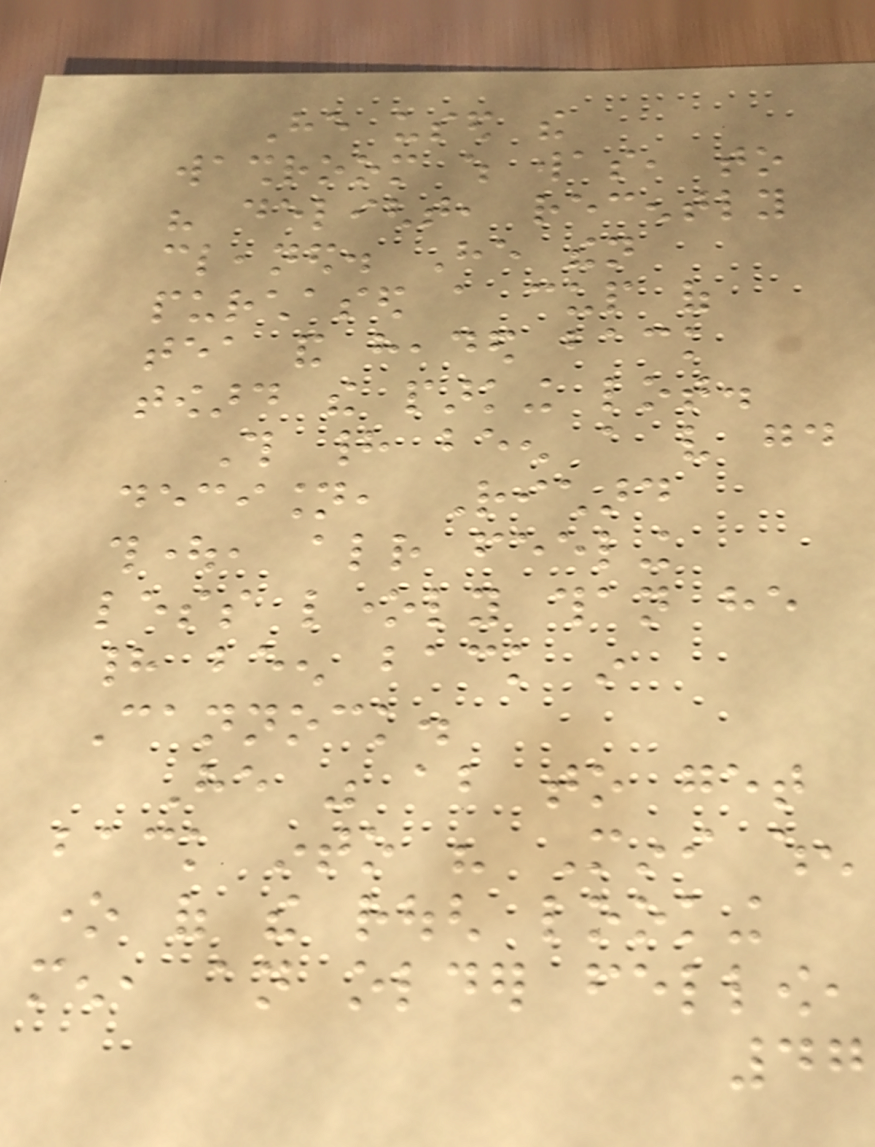He used the
washroom which was, to
his delight, recently
cleaned. He then
purchased a cup of
tea and headed back
toward the parking lot.
This had been a very good
decision, Richard
thought, already feeling
less lonely than he
had been back in
Cannock.
He was about to get
back into his Mini when
one of the rough looking
men, an older fellow,
47
